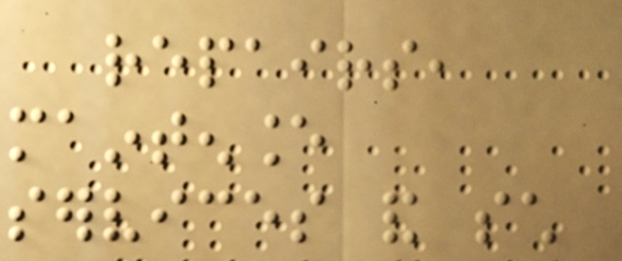repairs,
maintenance
services and such
